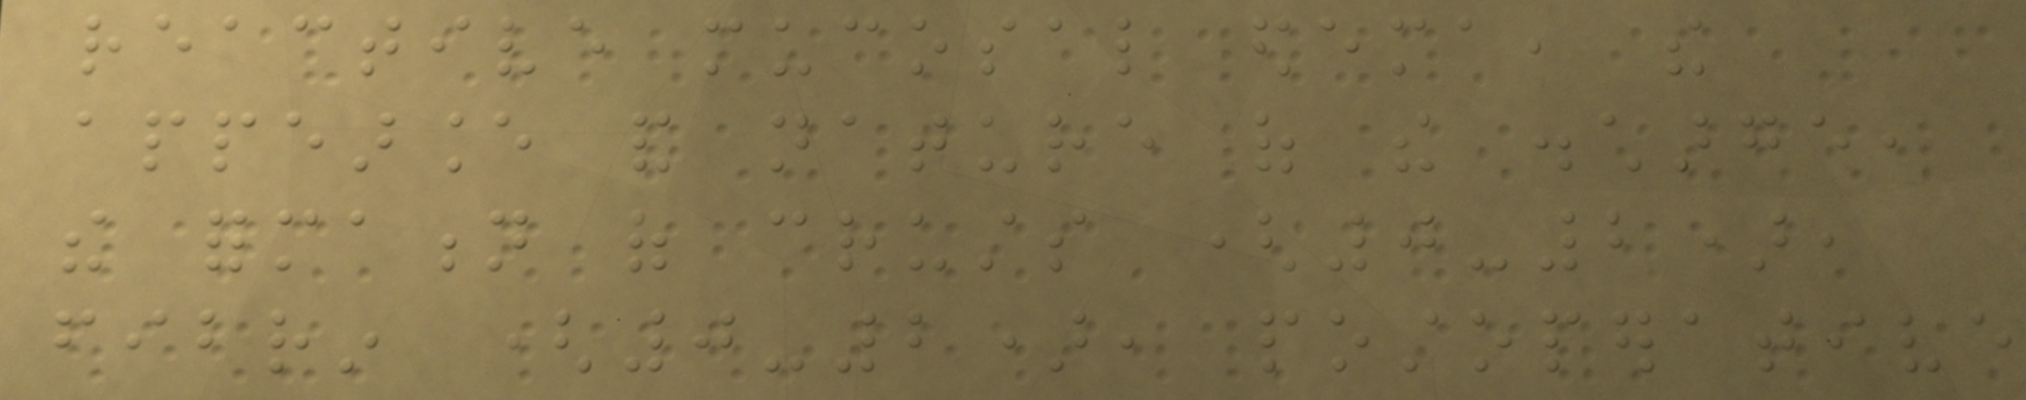reactive mucosal edema, the
appearance and nature of the discharge,
the formation of crusts (0-2),
fibrin (0-2), postoperative
